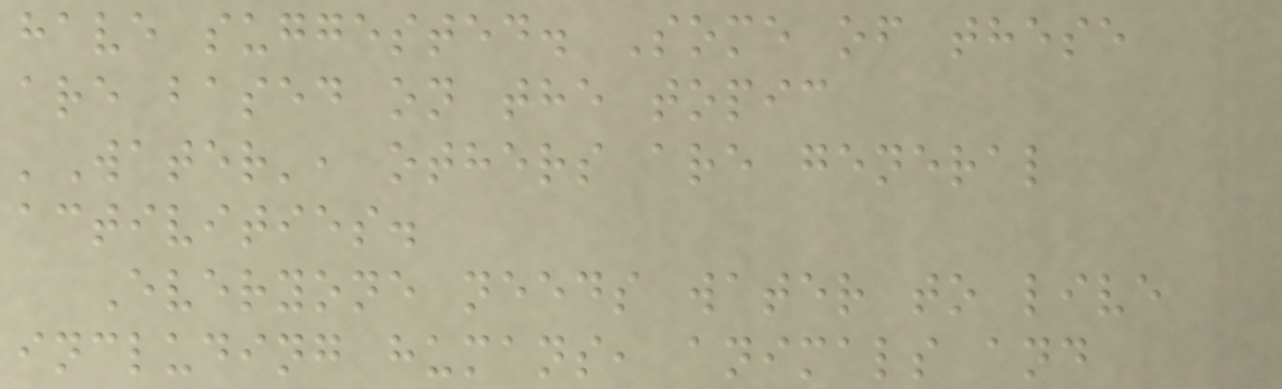have suggested. Some of these
are based on the topic
'Water', others are general
activities.
Everyone needs water to live
including humans, animals and
